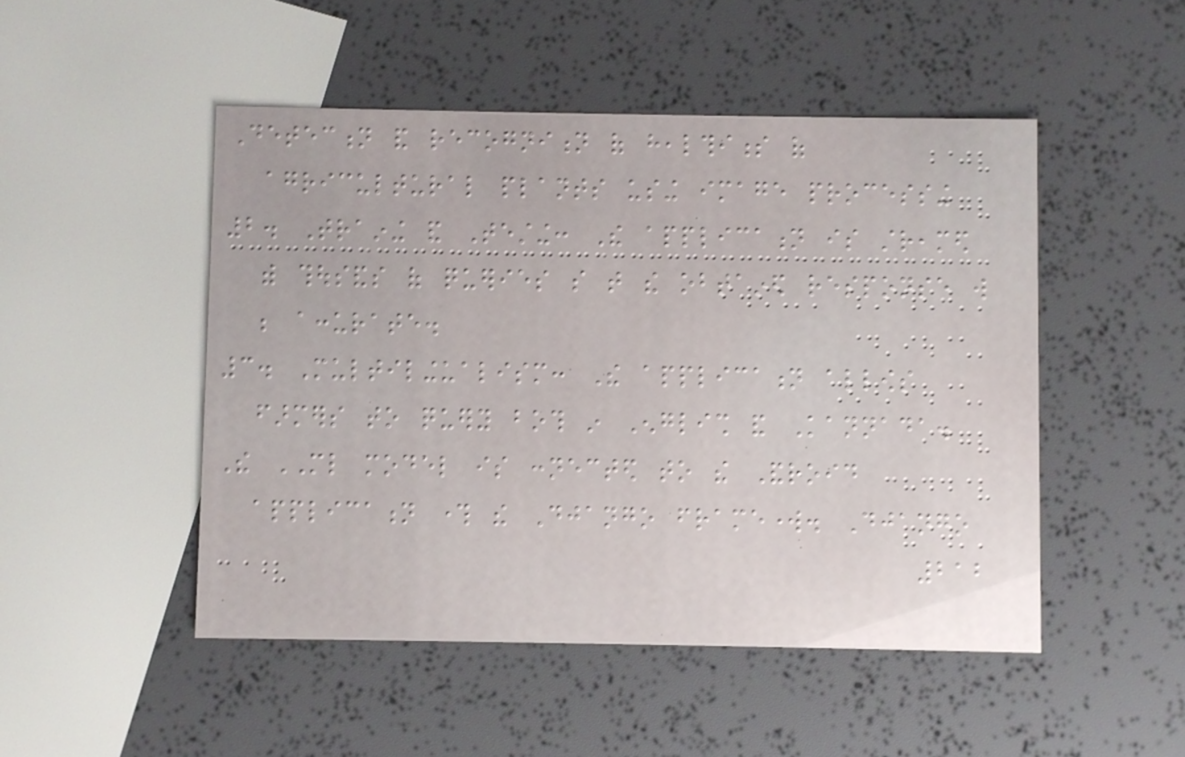Detection and recognition of healthiness of
agricultural plants using image processing
2. Training and Testing: The application is streamed
with thousands of queries so that the obtained response will
be accurate.
3. Multilingualism: The application allows
farmers to query both in English and Kannada.
The ML model is connected to the Android
application through the Django framework. Django
212
